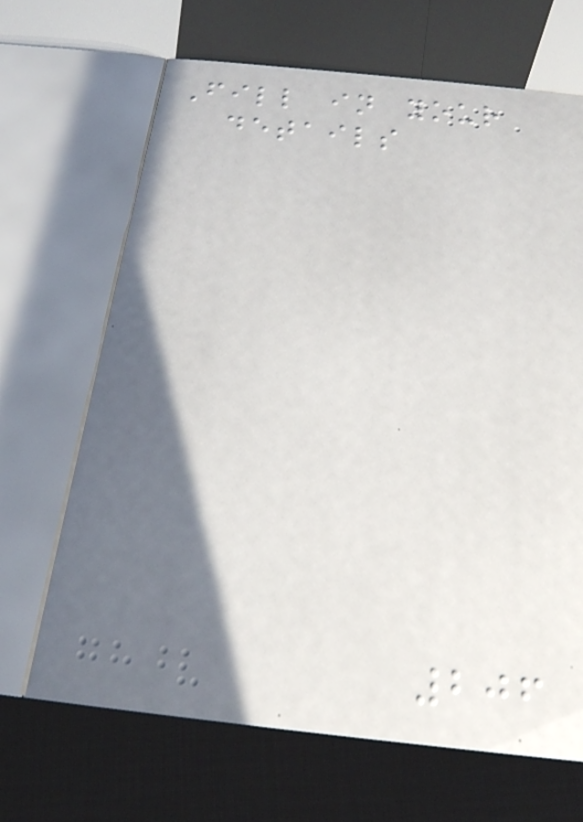Fill in your
details
206
